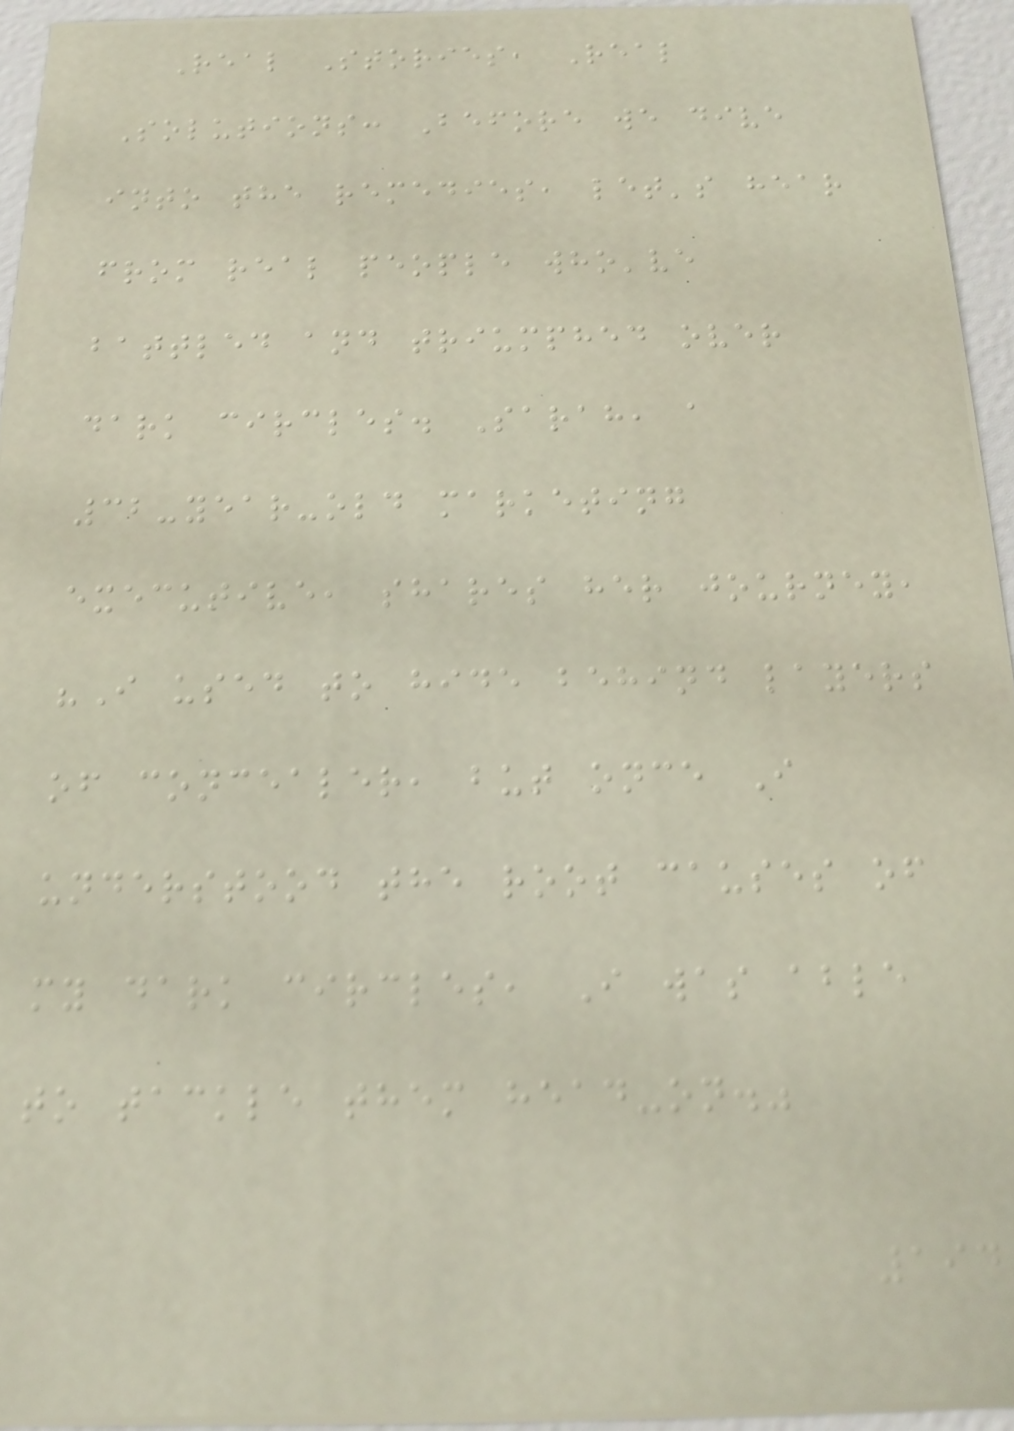Real Stories, Real
Solutions: Before we dive
into the remedies, let's hear
from real people who've
battled and triumphed over
dark circles. Sarah, a
32-year-old marketing
executive, shares her journey,
"I used to hide behind layers
of concealer, but once I
understood the root causes of
my dark circles, I was able
to tackle them head-on."
194
